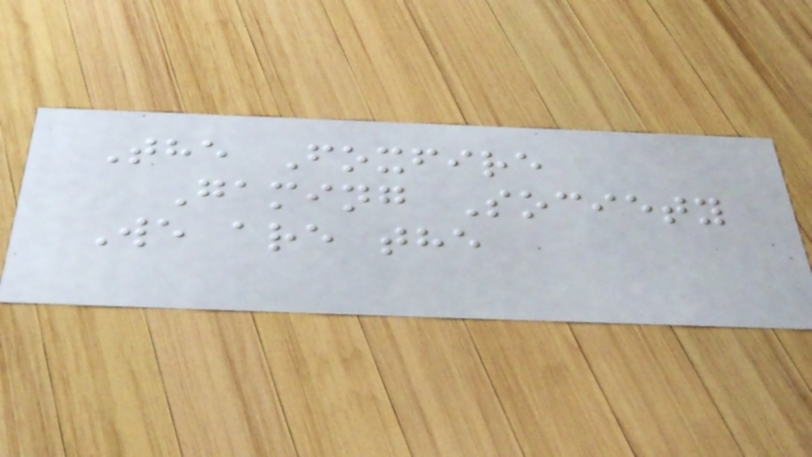The Foxfire
Gaming Society
We are the
